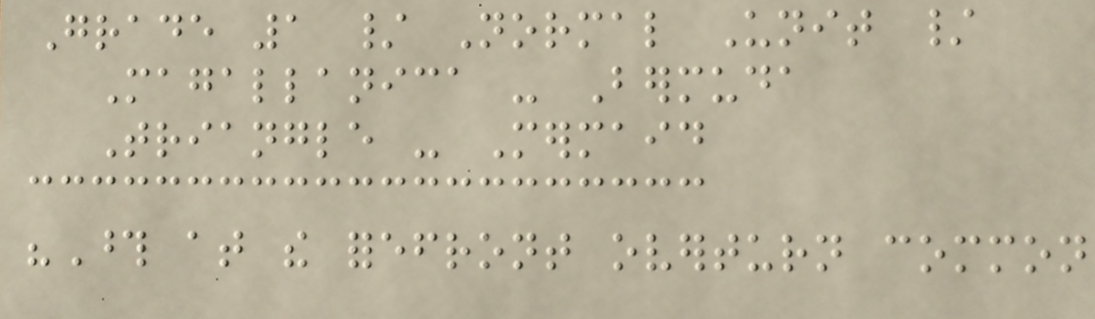Grade 1 / Normal Unit /
Magallanica - Bermuda
Triangle - Mermaid
"Those at the forefront overturn common
